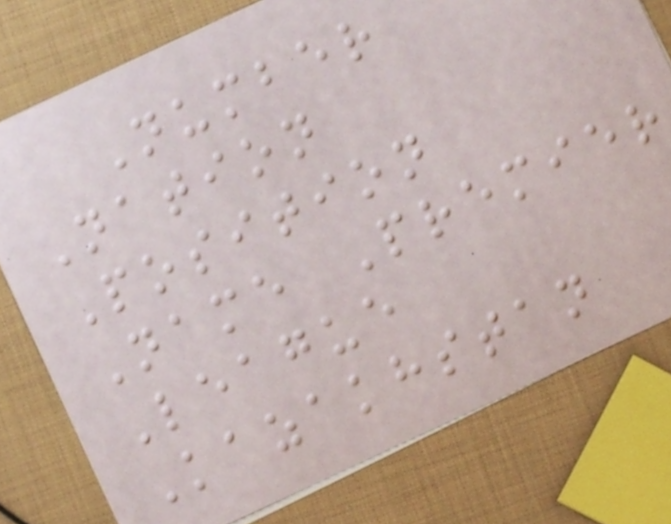Number
Nation
Position
Name Premier
League
Kazakhstan
